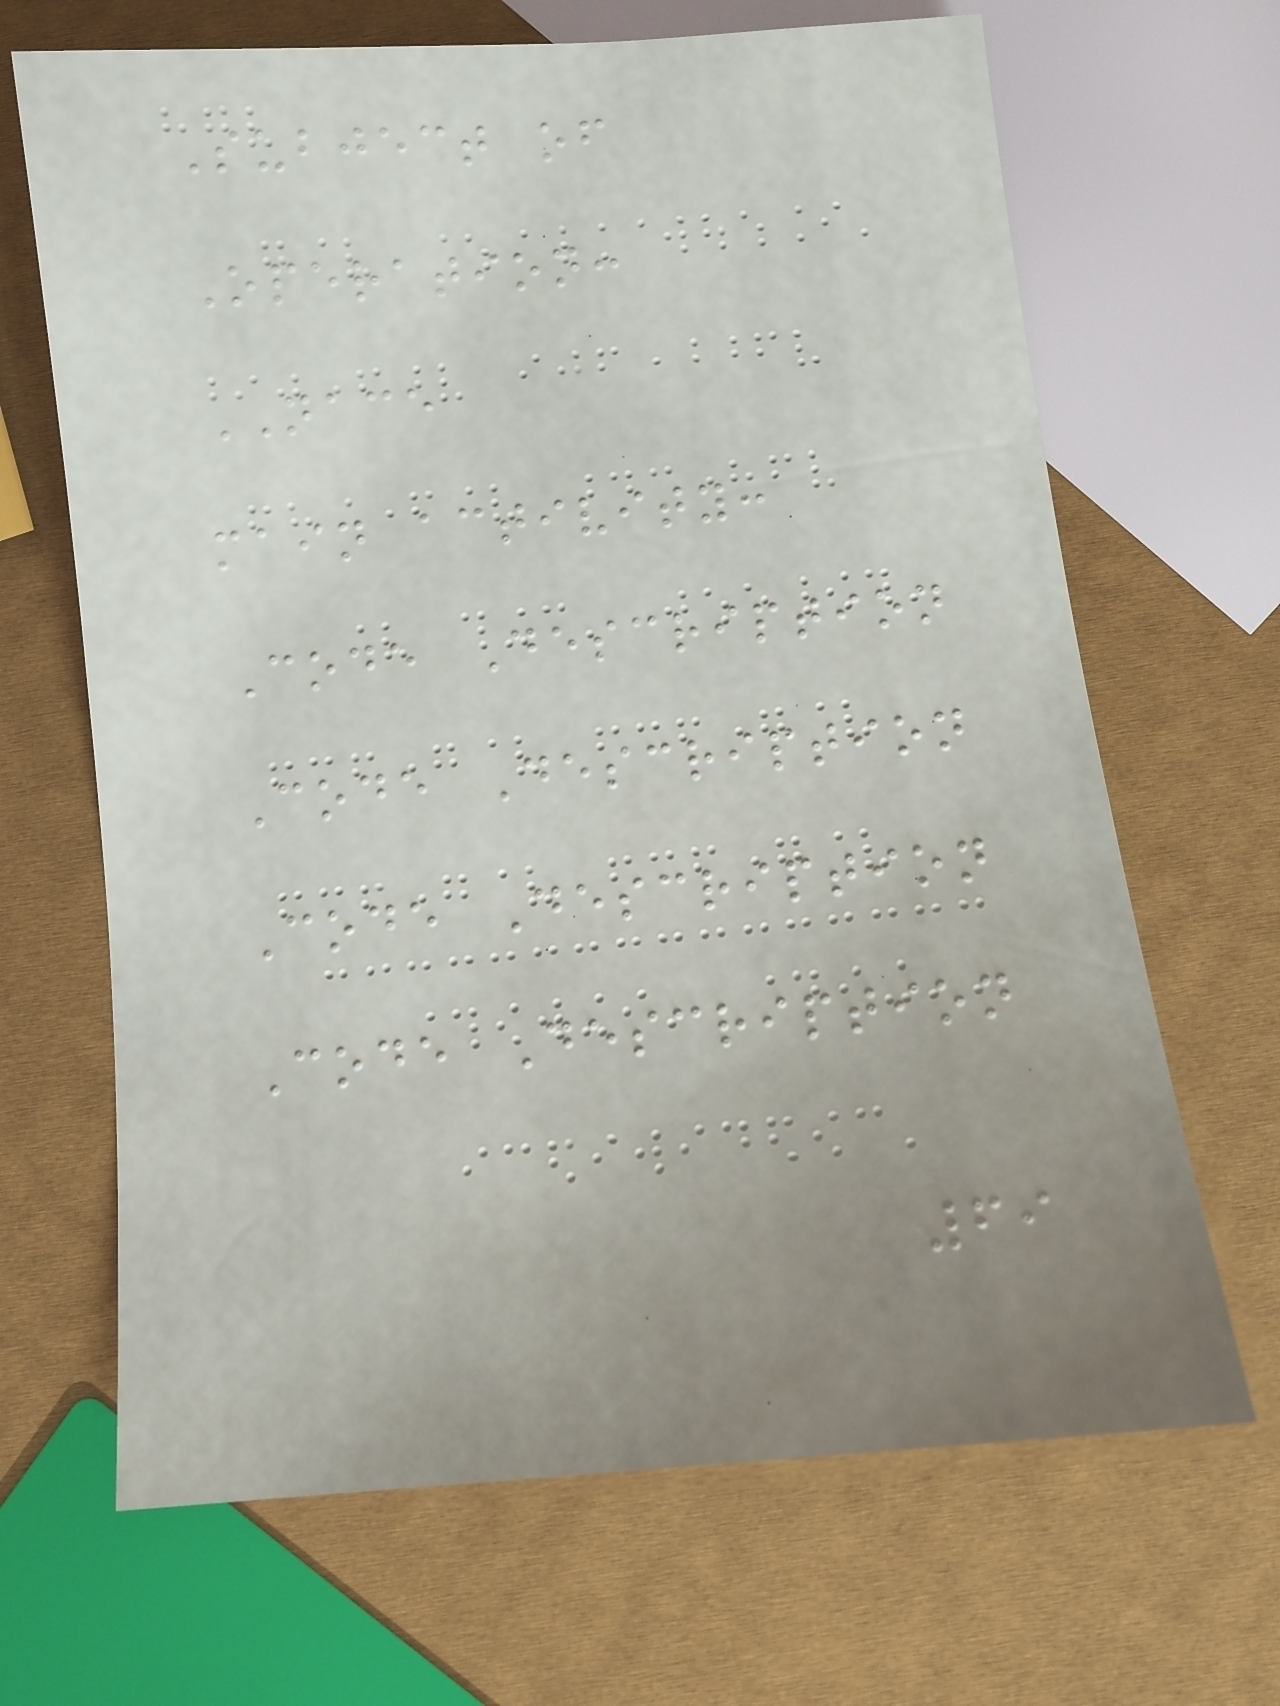Subject of
Operation:
NACE
main activity:
Code Description
Code Description
Code Description
Code Description
69
